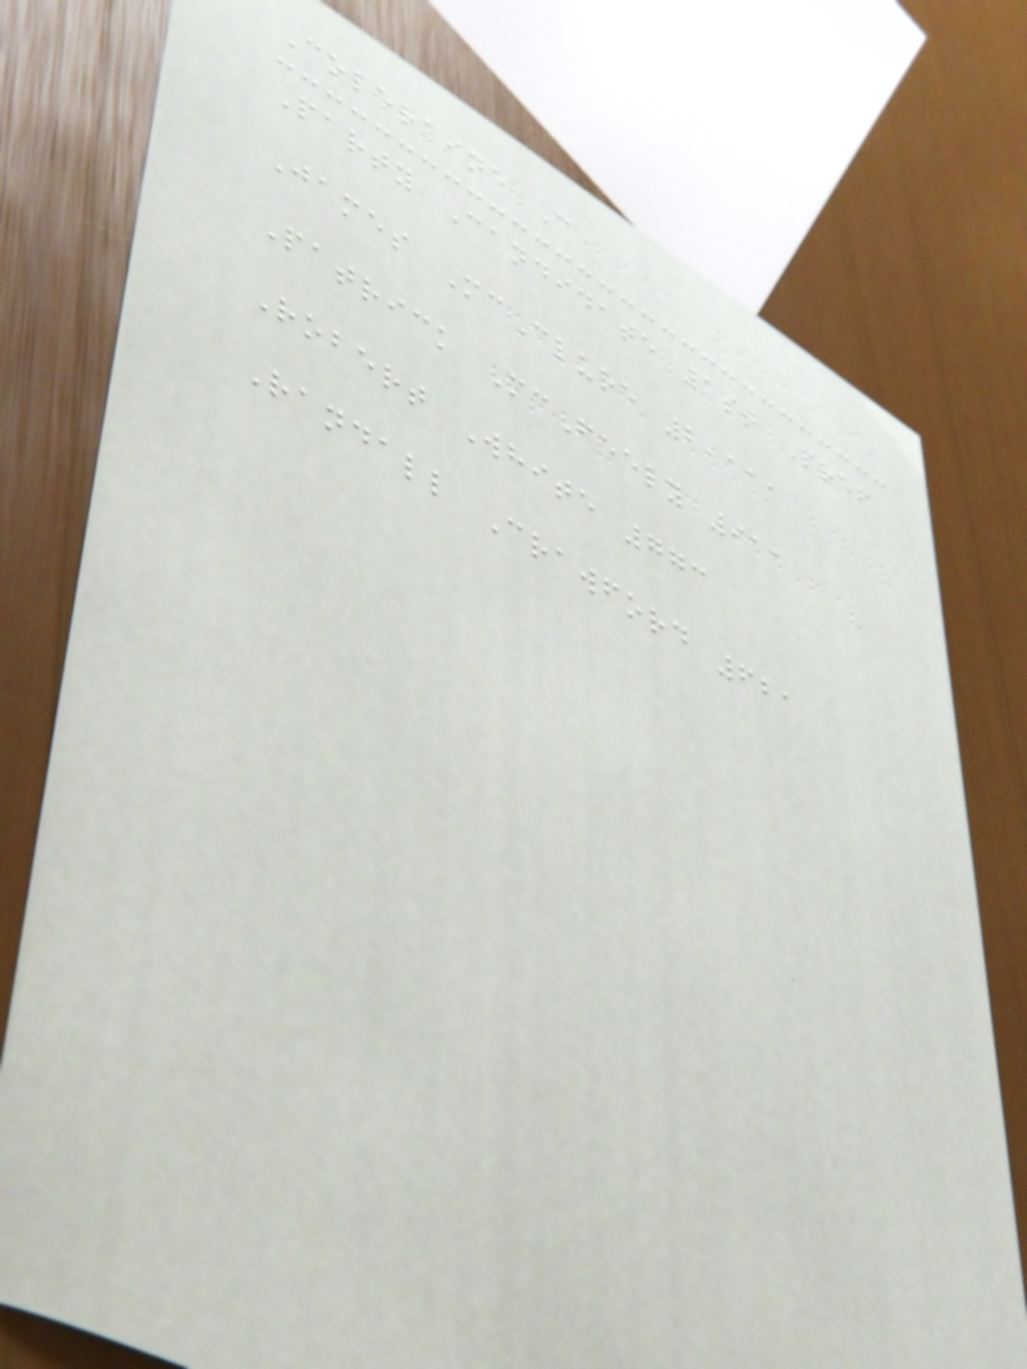Coleraine C
Party Candidate 1st Pref
James McClure 2,111
Patrick McFeely 911
Robert White 773
Randall Crawford 621
